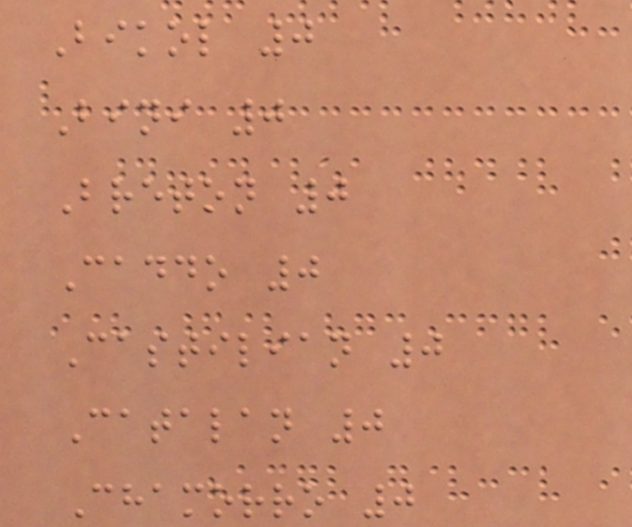Bikol 0
Bini 0
Breton 0
Caddo 0
Castilian 0
Catalan 0
Chamorro 0
